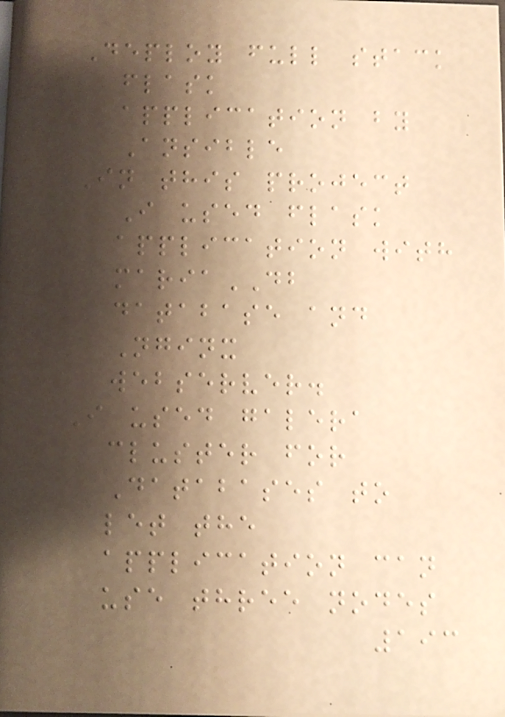Deploy full stack
flask
application by
Ansible
In this project
I used flask
application with
mariaDB
database and
Nginx
webserver.
I used galera
cluster for
Databases to
let the
application can
use three nodes
193
